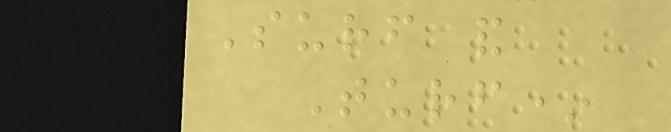Surf and
Turf*
